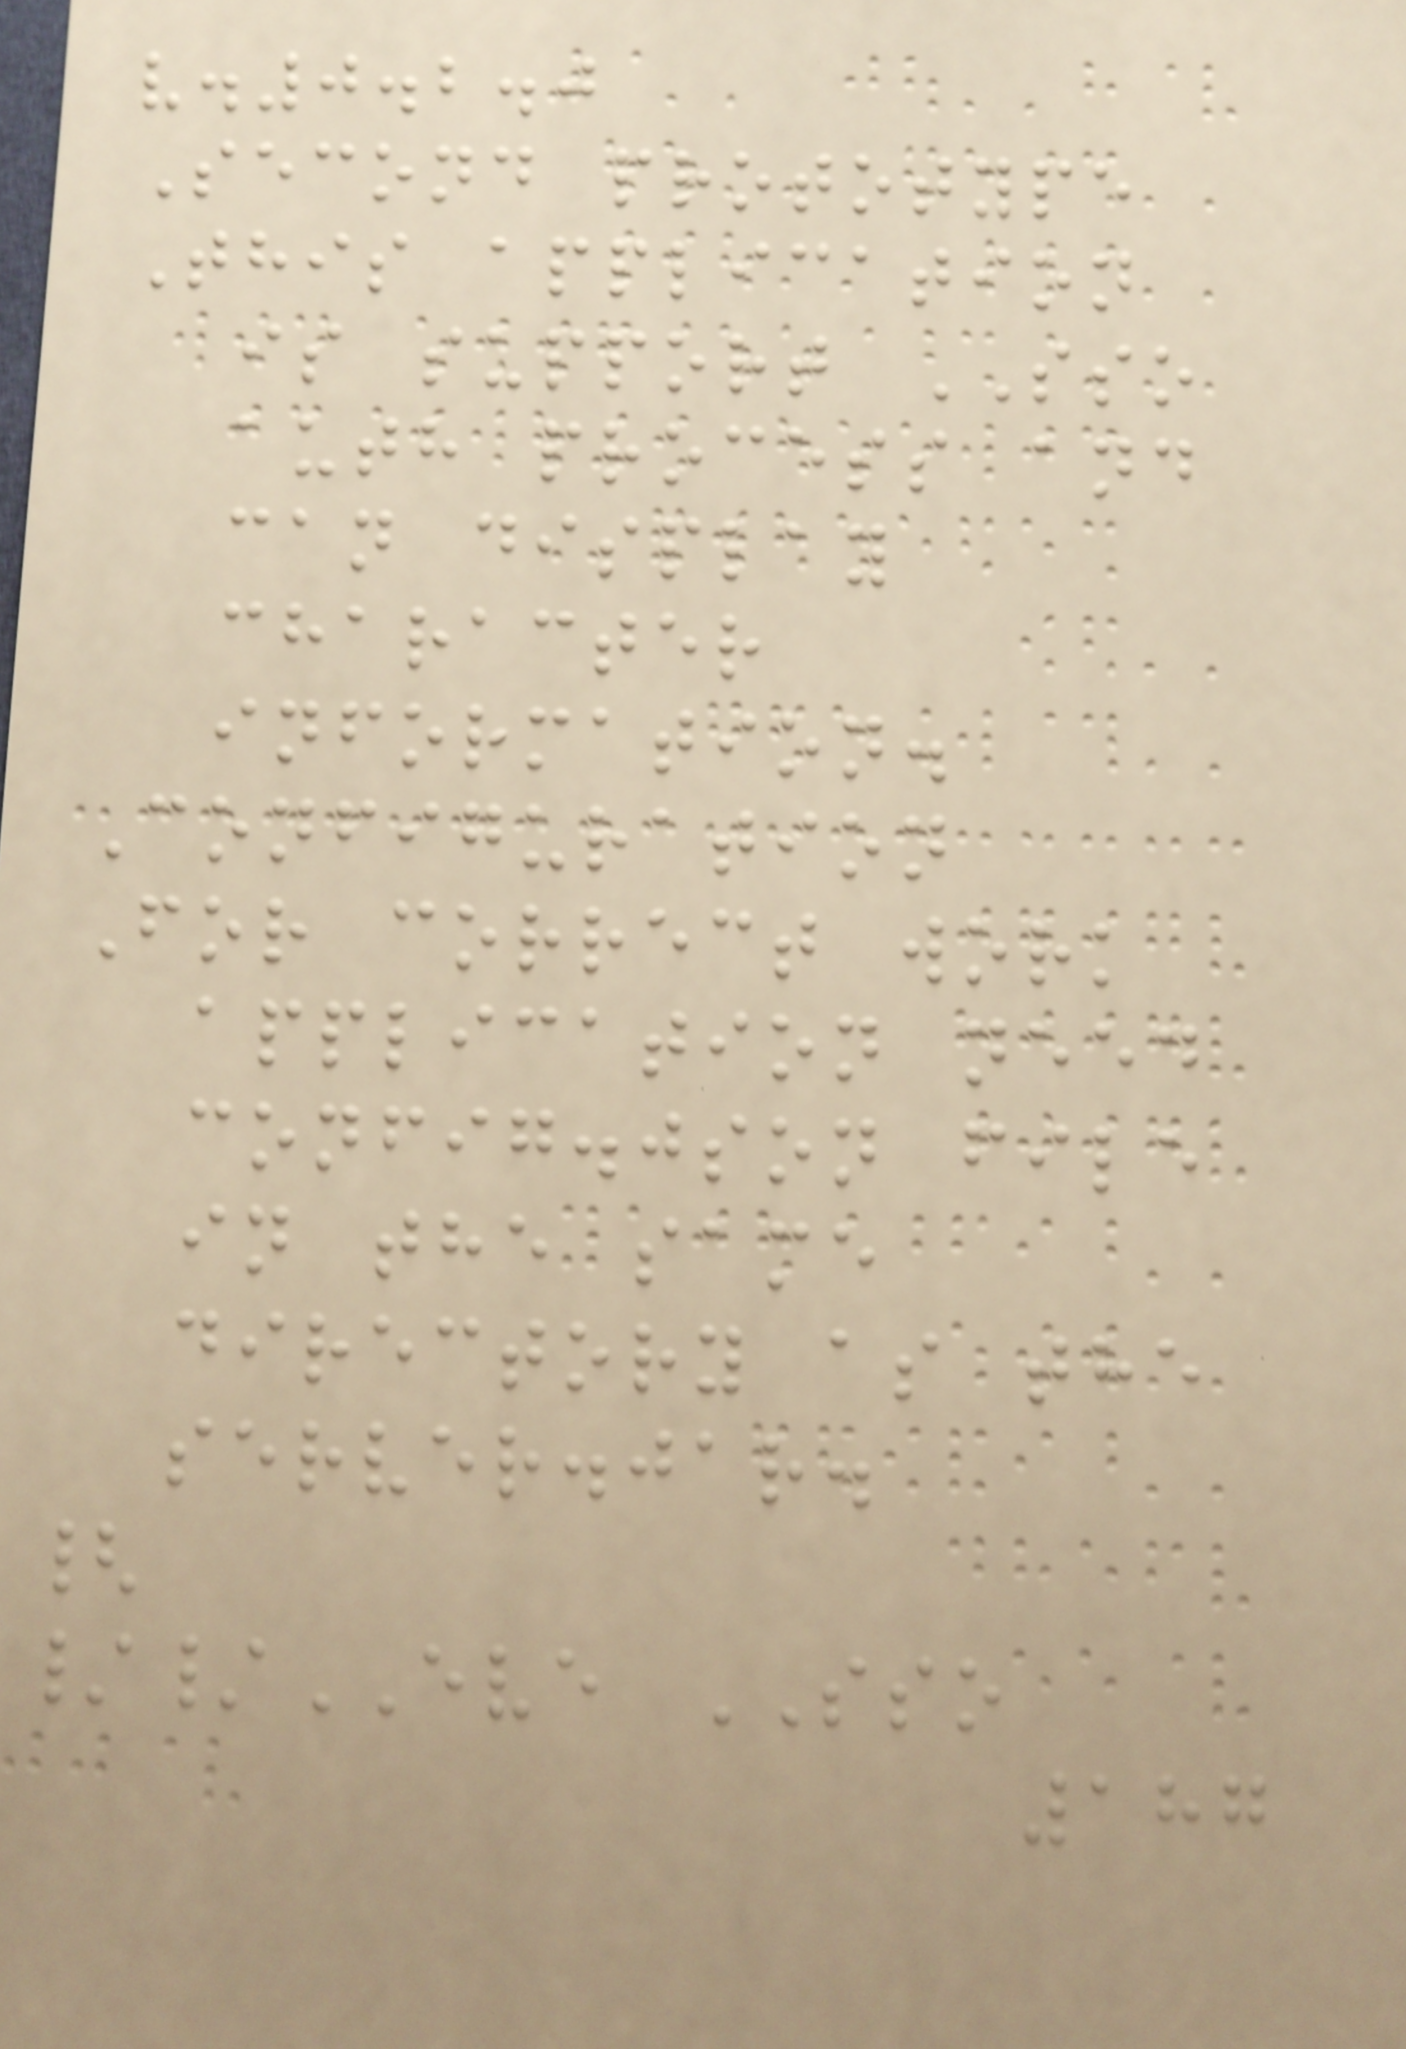v.0.2.0
Second prototype
This application
is support SSO
auth process and
can display
character
information.
Configuration
For correct work
application need
config.json file
in the same
directory as the
server.jar.
{
//EVE SSO
187
